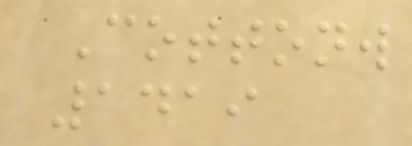Cottonw
1419
